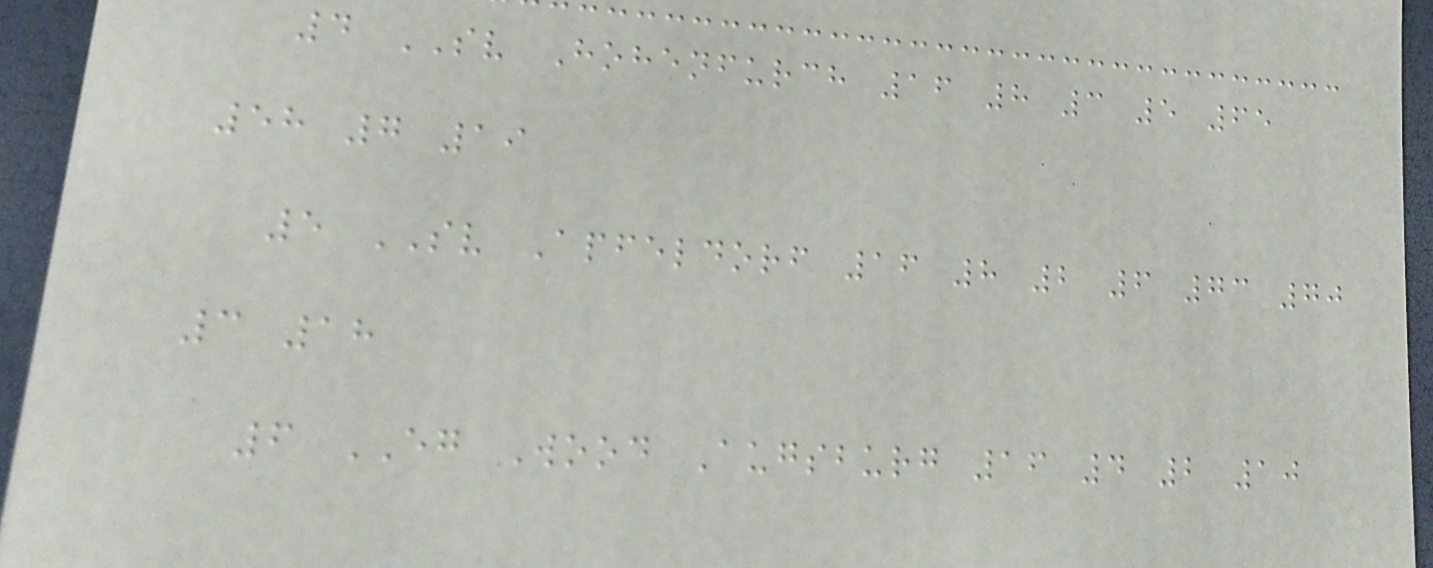4 SV Hohenfurch 16 8 3 5 65
58 7 19
5 SV Apfeldorf 16 8 2 6 73 70
3 18
6 EG Wood Augsburg 16 4 2 10
